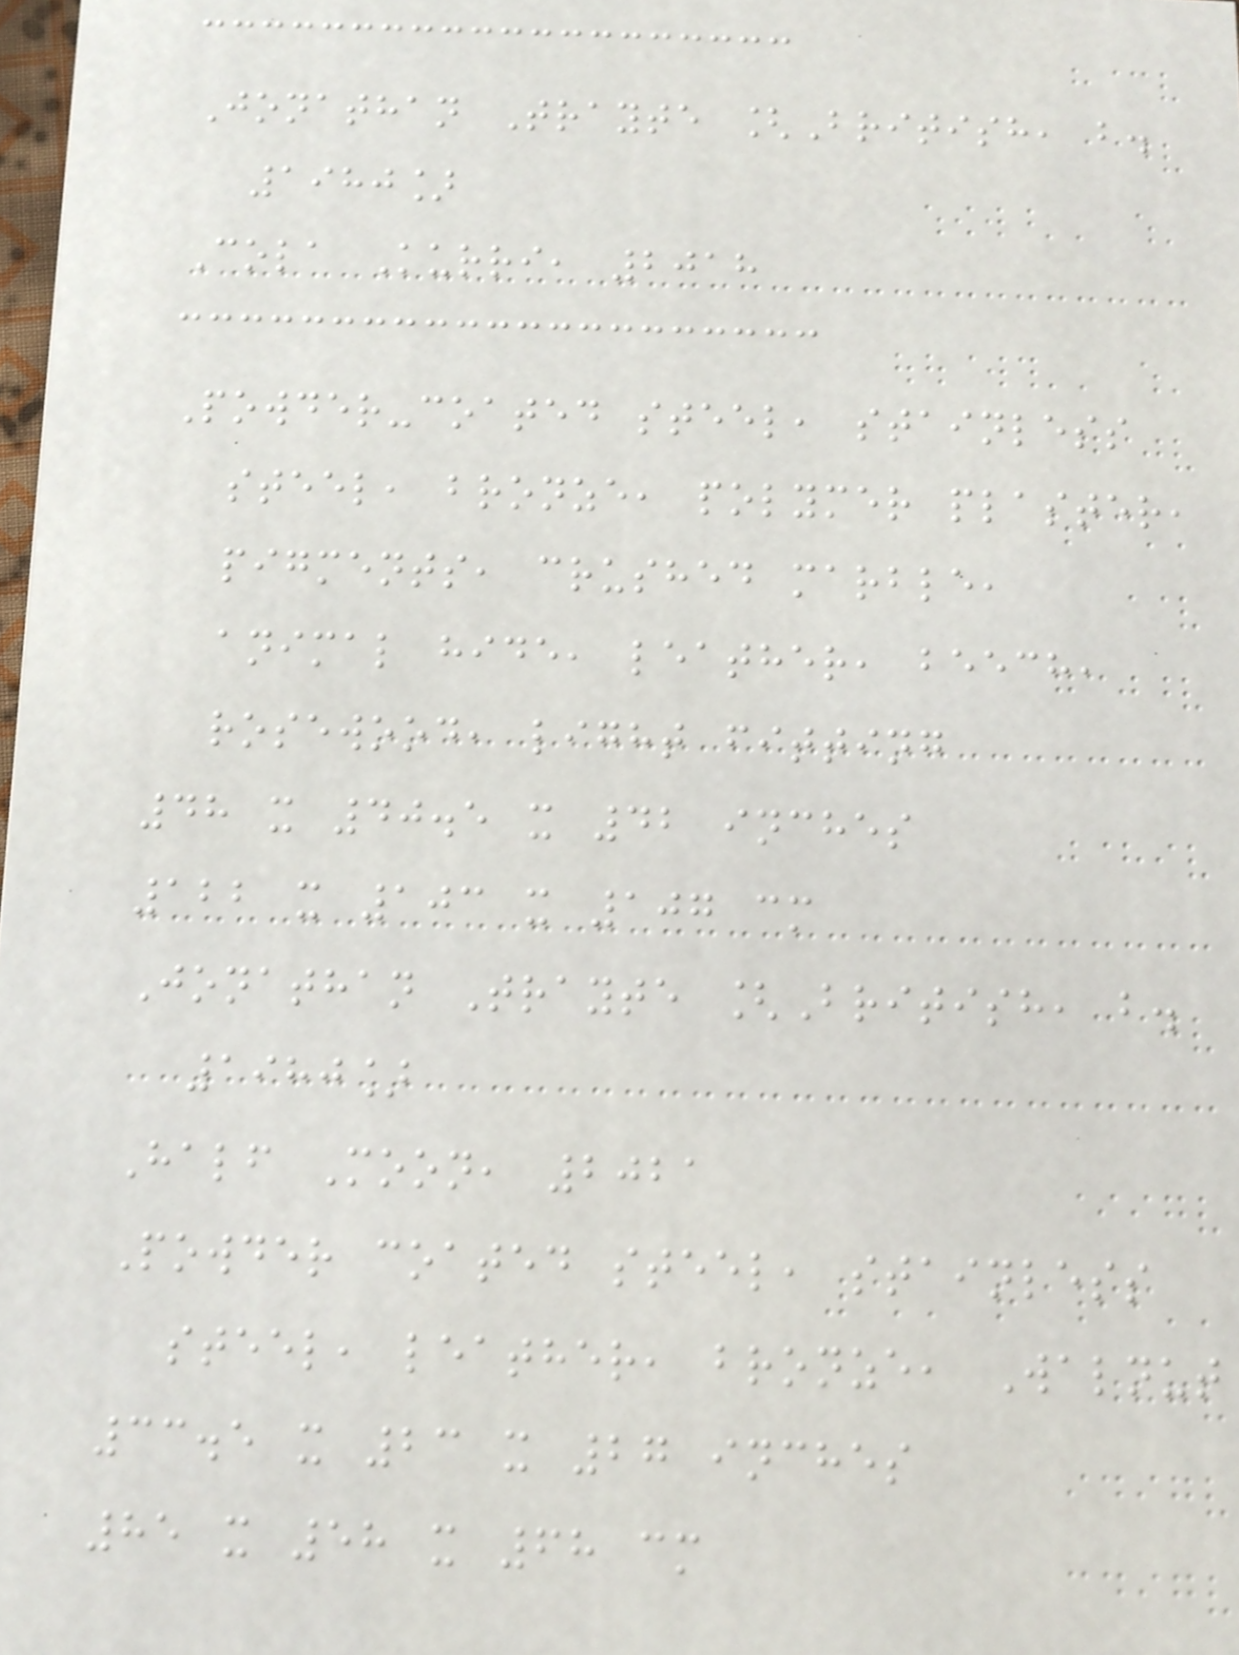Jonathan Trayte [British, b.
1980]
Cola Kurri, 2018
Powder-coated steel, stainless
steel, bronze, polymer plaster,
pigments, crushed marble,
animal hide, leather, beech,
rosewood, light fitting
48 x 40.5 x 42 inches
122 x 103 x 107 cm
Jonathan Trayte [British, b.
1980]
Half Moon, 2021
Powder coated steel, stainless
steel, leather, bronze, Walnut
33.5 x 23 x 27 inches
85 x 58 x 68 cm
